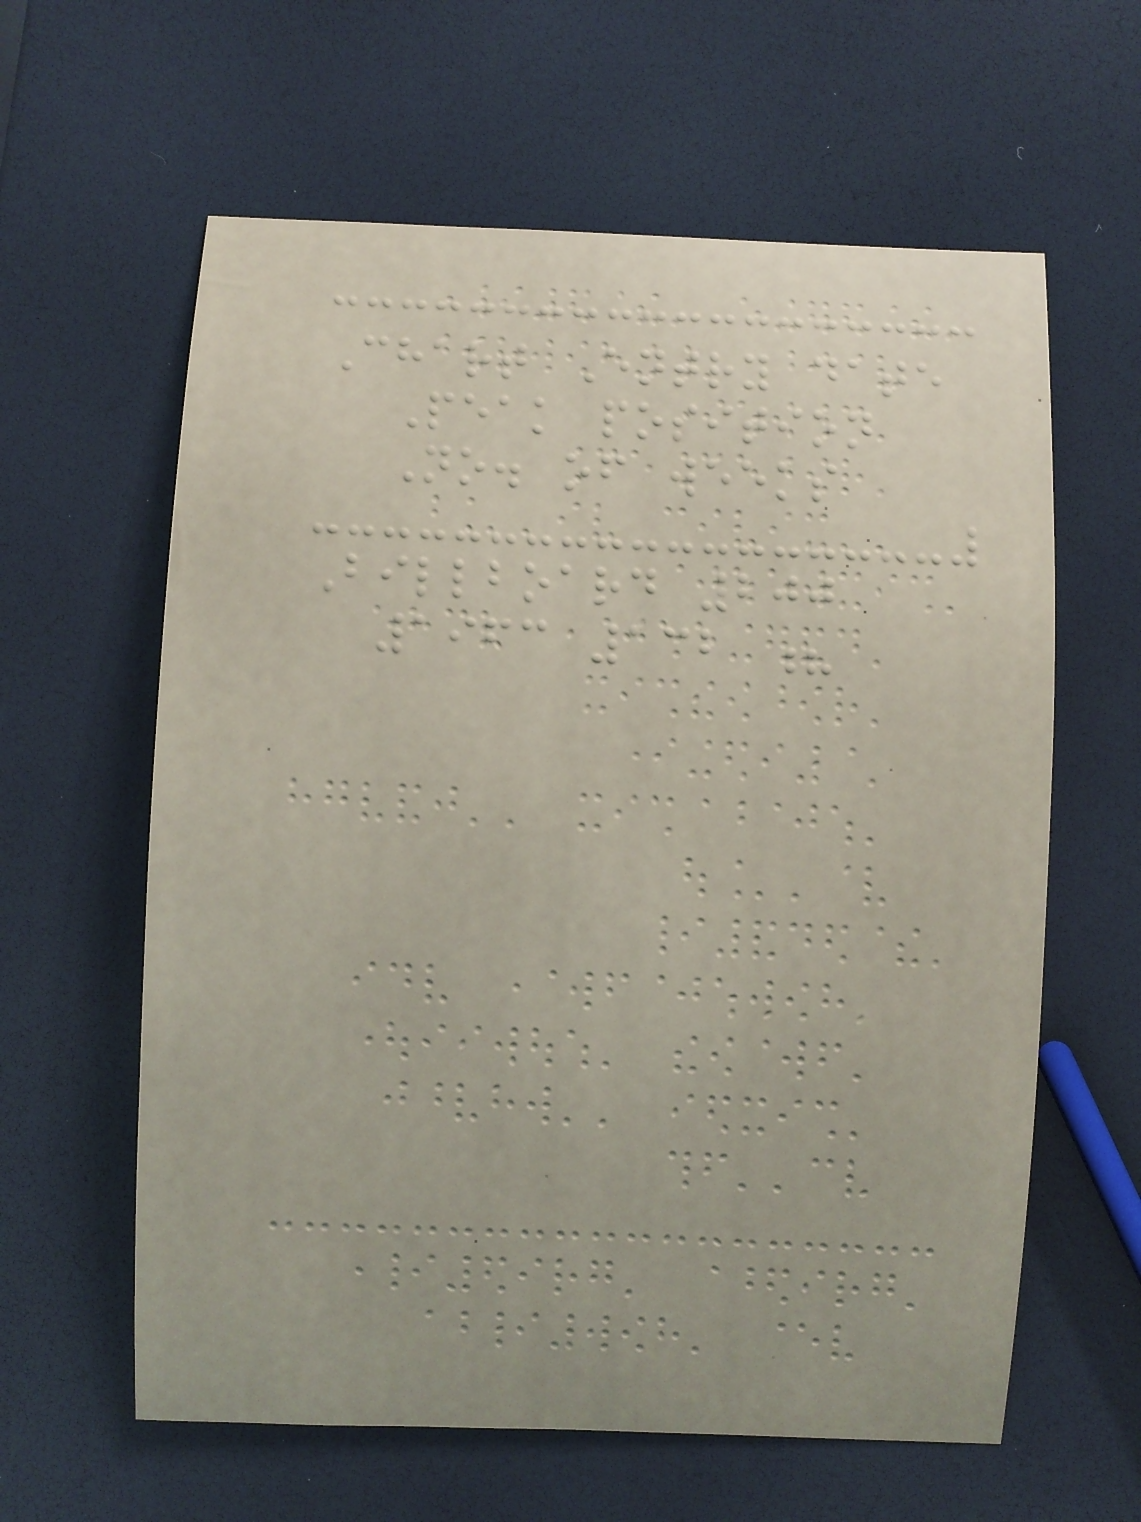Chart Entry date
Peak position
No. of weeks
Billboard 200
1963 132 ?
